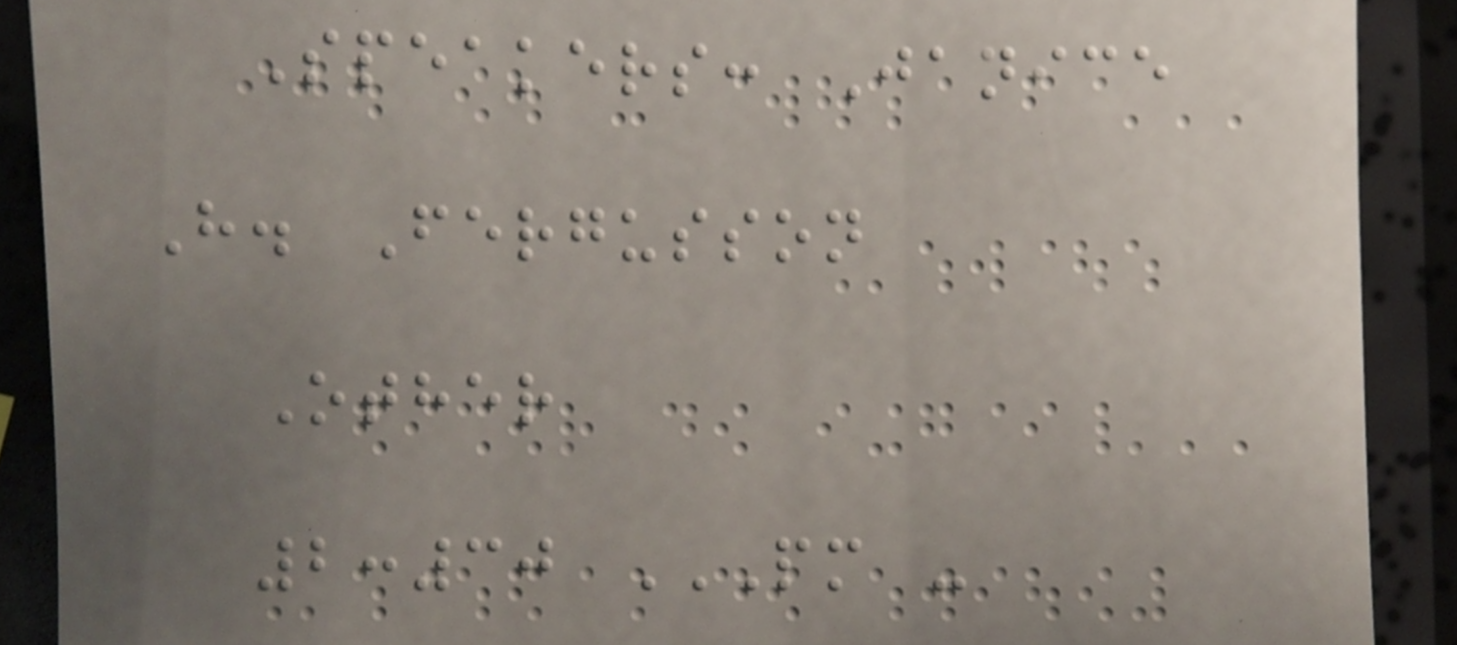Speakers: Janice
H. Fergusson
Other
2:30 PM -
